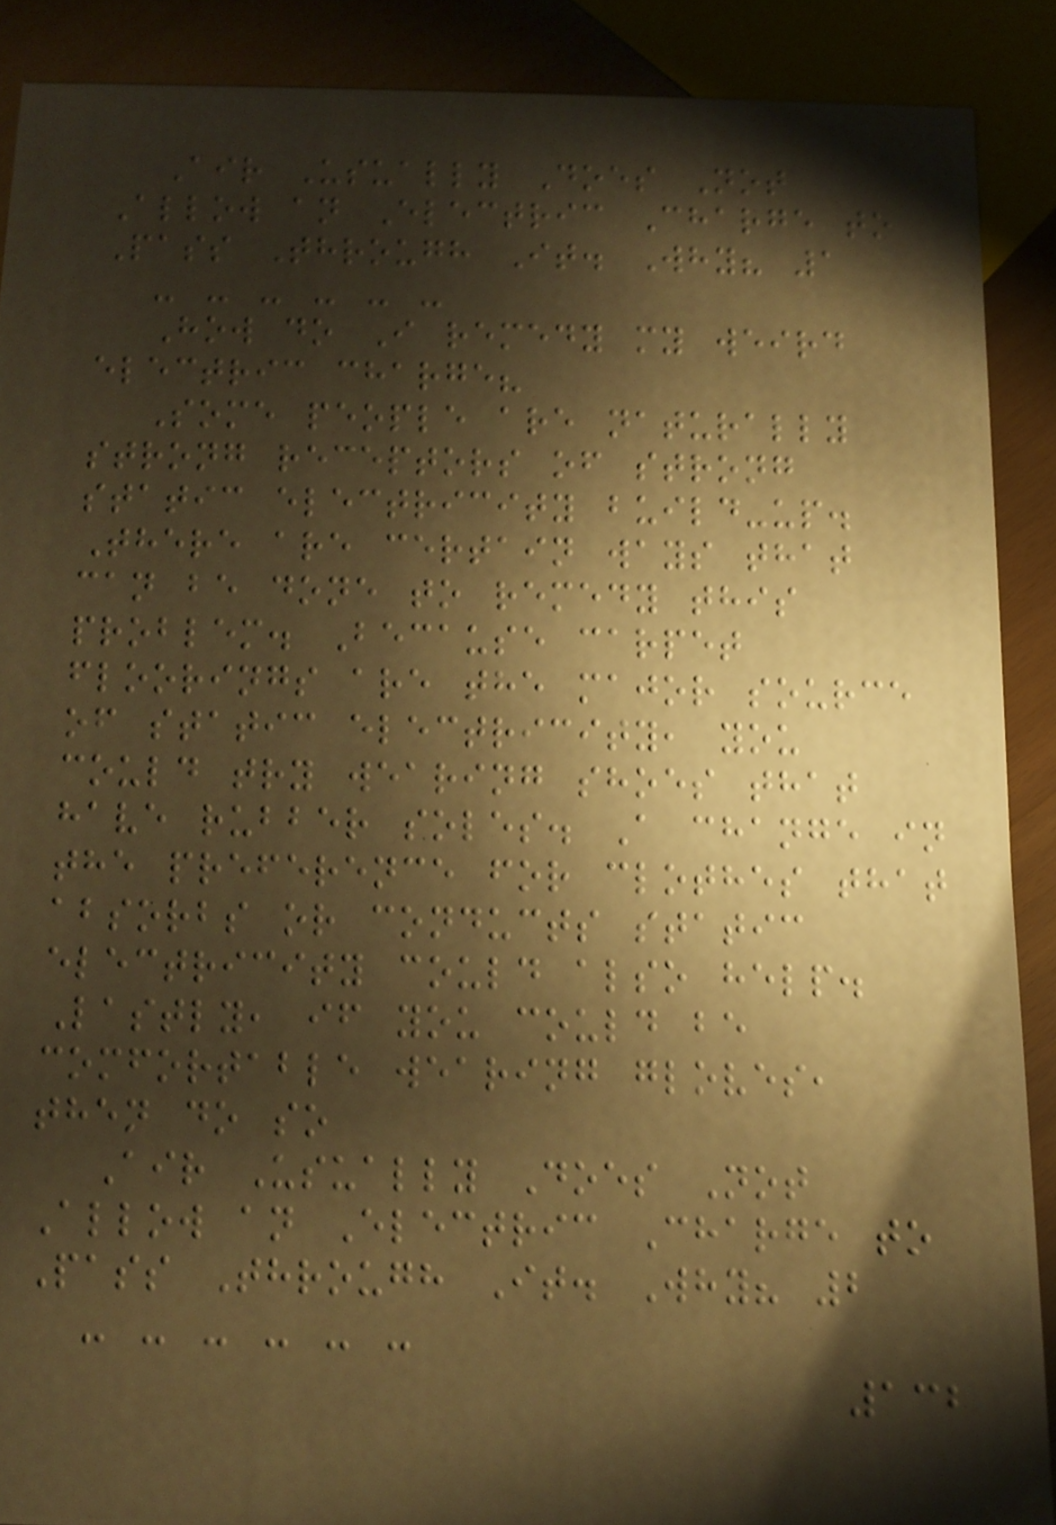Air Usually Does Not
Allow an Electric Charge to
Pass Through It. Why? 1
- - - - - -
How do I remedy my weird
electric charge?
Some people are naturally
strong receptors of strong
static electricity build-up.
There are certain ways that
can be done to remedy this
problem. Because carpet
floorings are the major source
of static electricity, you
could try wearing shoes that
have rubber soles. A change in
the preference for clothes that
absorbs or conducts static
electricity could also help.
Lastly, if you could be
comfortable wearing gloves,
then do so
Air Usually Does Not
Allow an Electric Charge to
Pass Through It. Why? 2
- - - - - -
132
